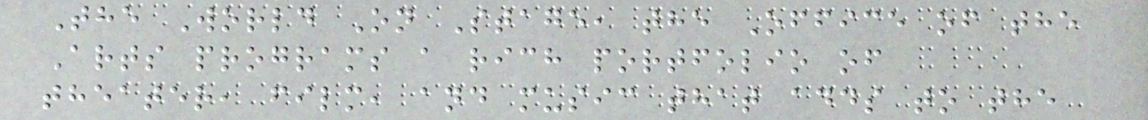The World On Stage, the Office of the
Arts programs a rich portfolio of
theater, film, and music that adds to the
